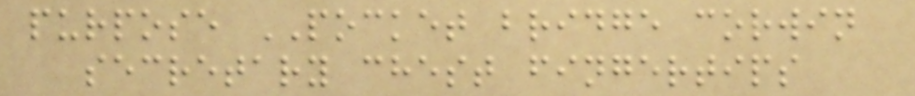purpose POCKET bridge corwin
secretary chest fingertips
